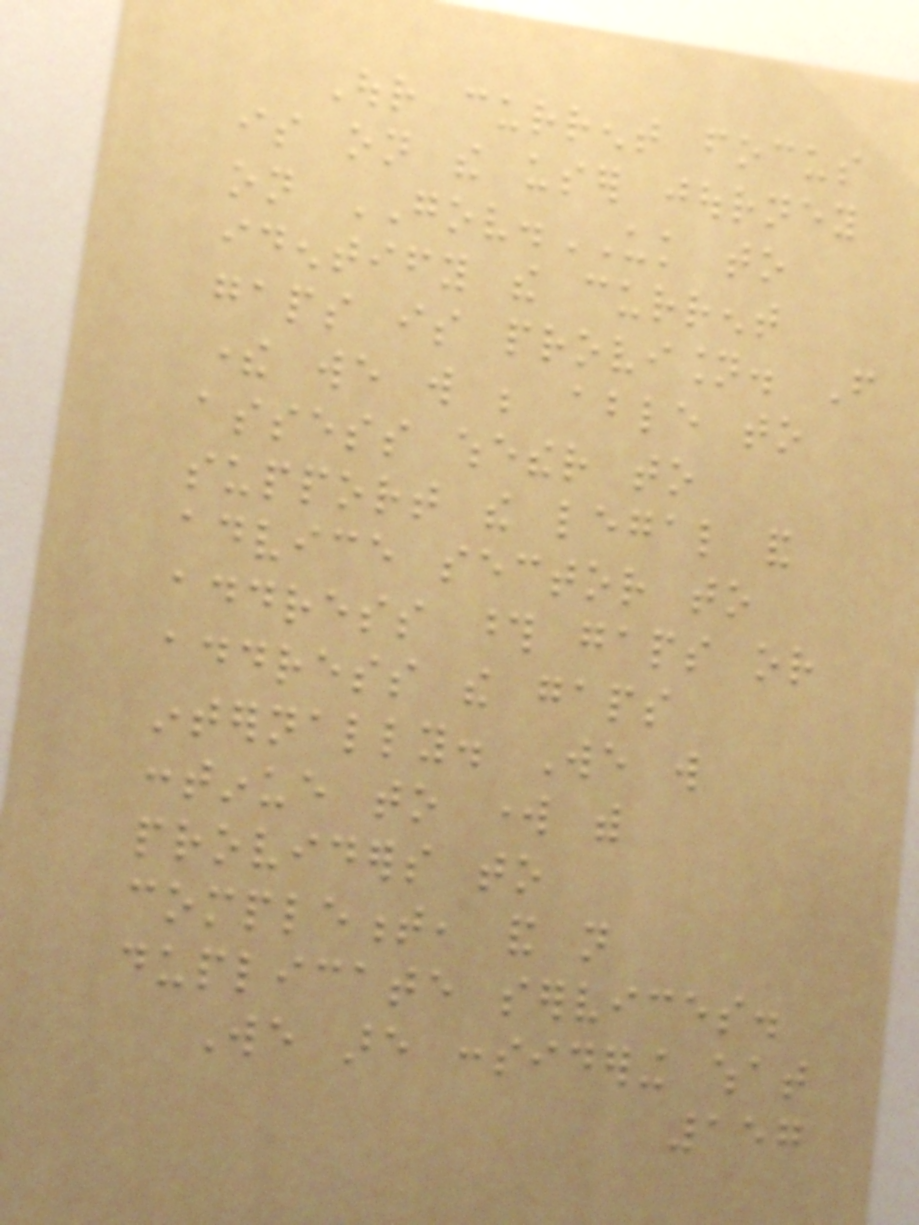Our current focus
is on the user journey
on GOV.UK to
identify the current
gaps is provision. From
there we will be able to
assess whether to
support the legal and
advice sector to
address those gaps or
address the gaps
internally. We will
continue to work with
providers to
complement, and not
duplicate services.
We are considering what
157
